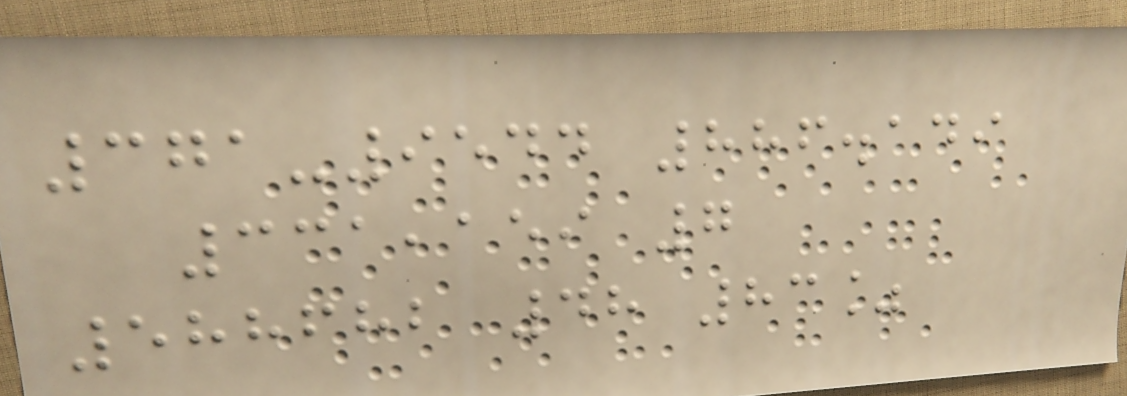371-9544 886.149
331,159 7
588682 48 83%
